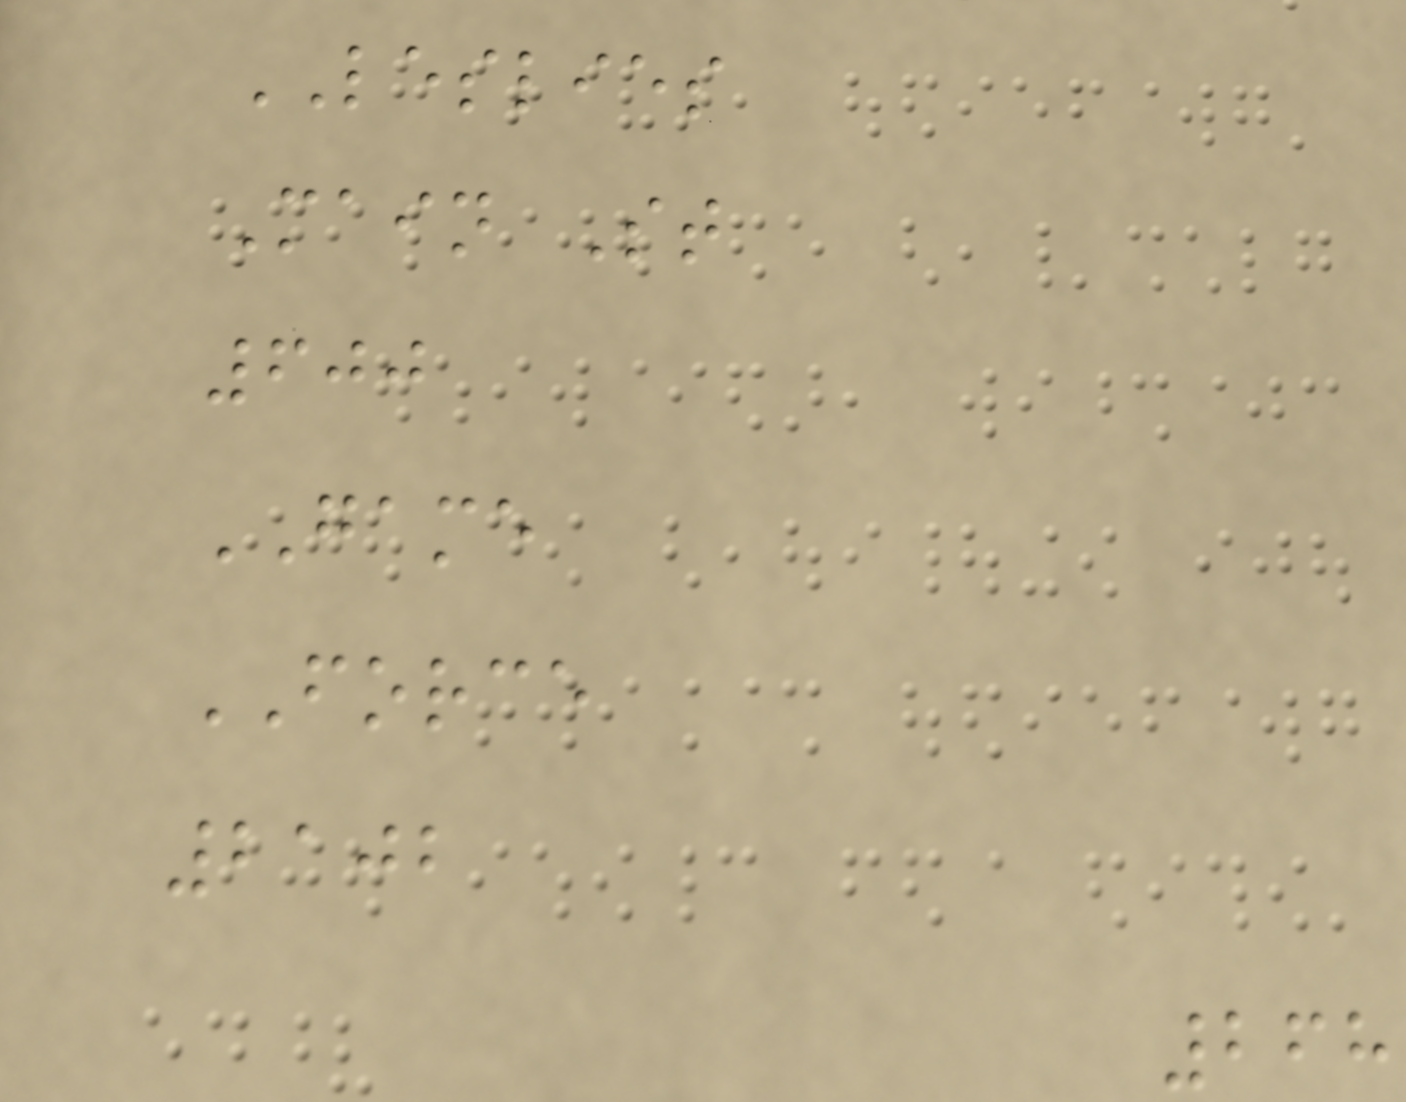LESLIES
Main St
600
GAME
FORCE
2102
268
